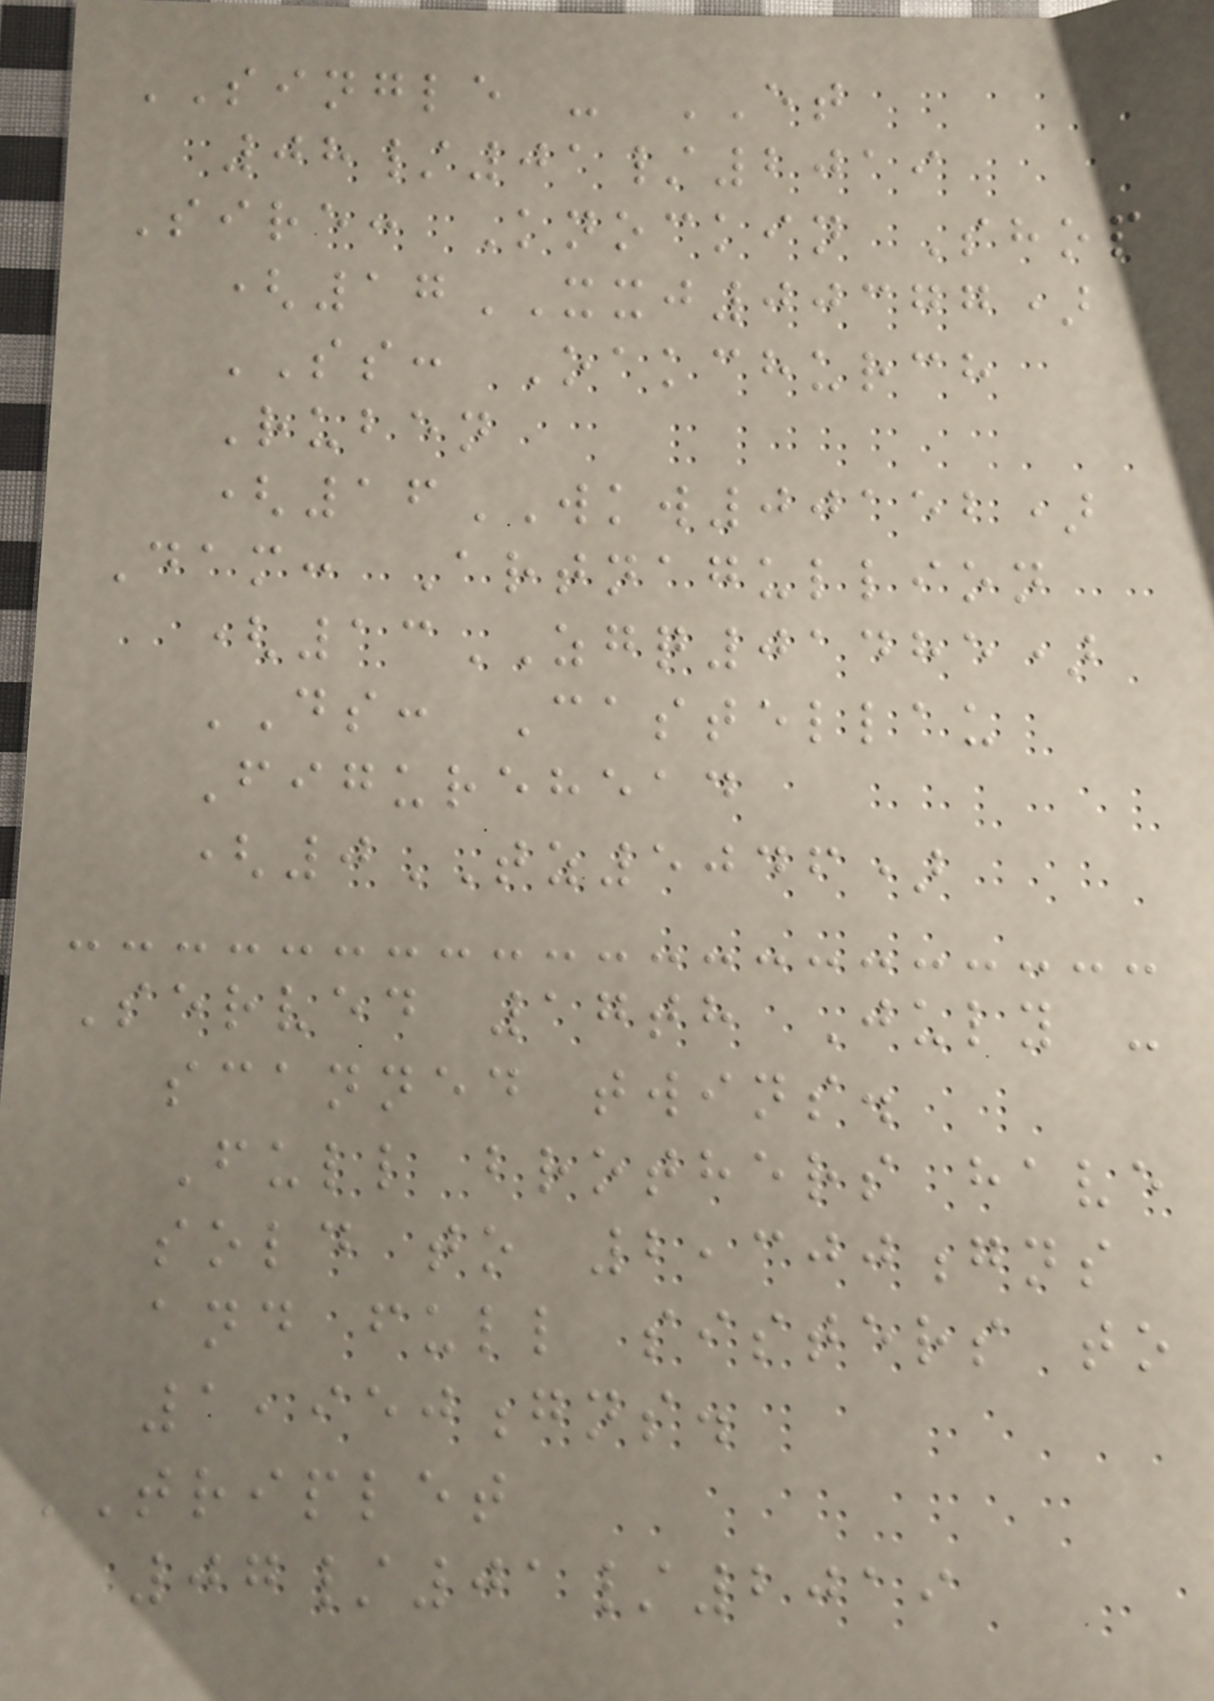SINGLE - ET
08/01/2019
Sire: Knockin Shop
(17XXJ00377)
SS: Oakchurch
Ruben
(16WKW00152)
Dam: Artnagullion
(13ZGQ01485)
DS: Castellau
Figurehead
(0TZ5046)
Served 17th July -
scanned twins.
Full brothers have
sold to 2,300gns
and full sisters to
1,950gns.
TRIPLET
07/01/2019
